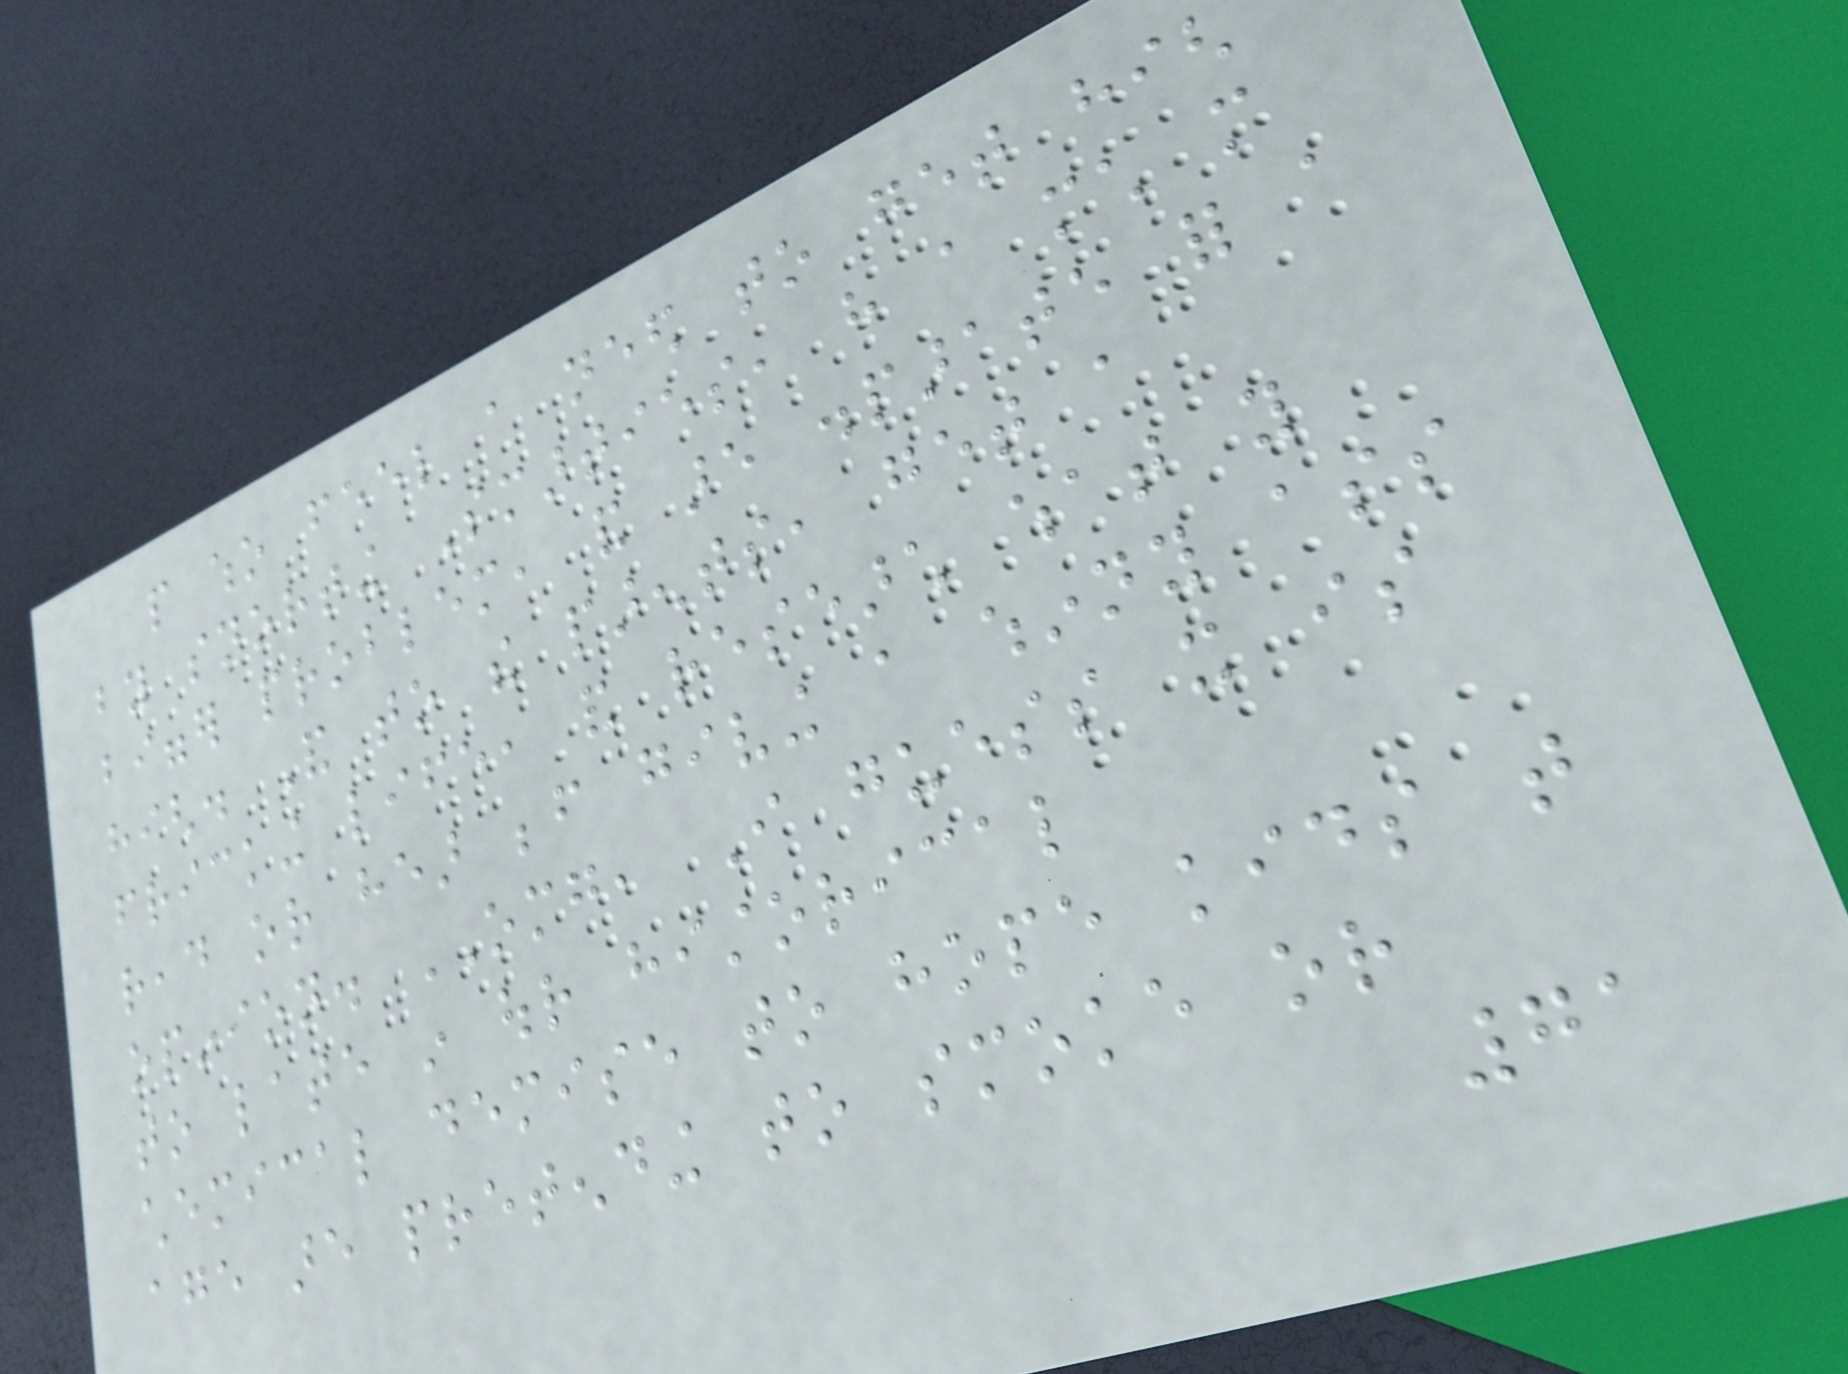people who feel a need to get high
by snorting Smarties, have a much more
bigger problem, and are disparate for a
high. And to the parents, get a
fricking life, and research what you
read or hear before giving a whinny ass
opinion. OMG, I guess it is
to late in our historical
chemical demise to hope kids that
age are pretending to smoke or
71
